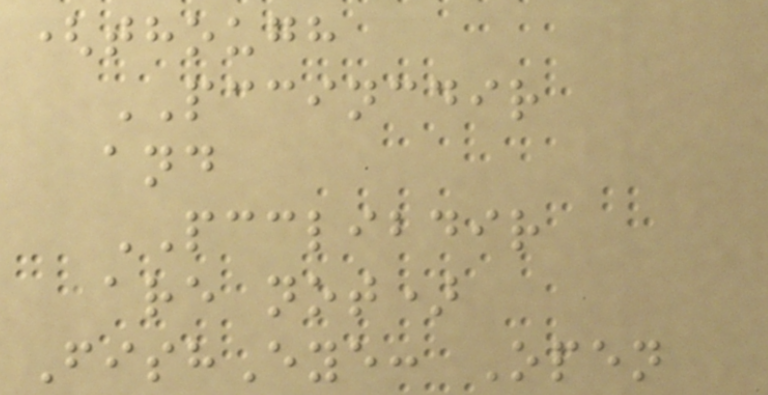(though
PCCINCDIR
and
PCCLIBDIR
are not)
FishEye: Open
